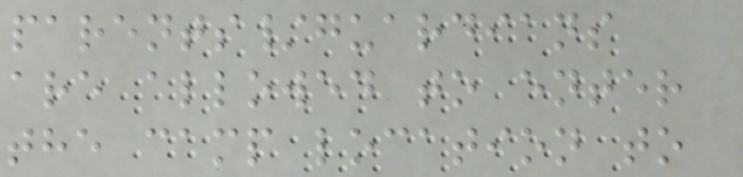parents/guardians
are allowed to enter
the camp location to
